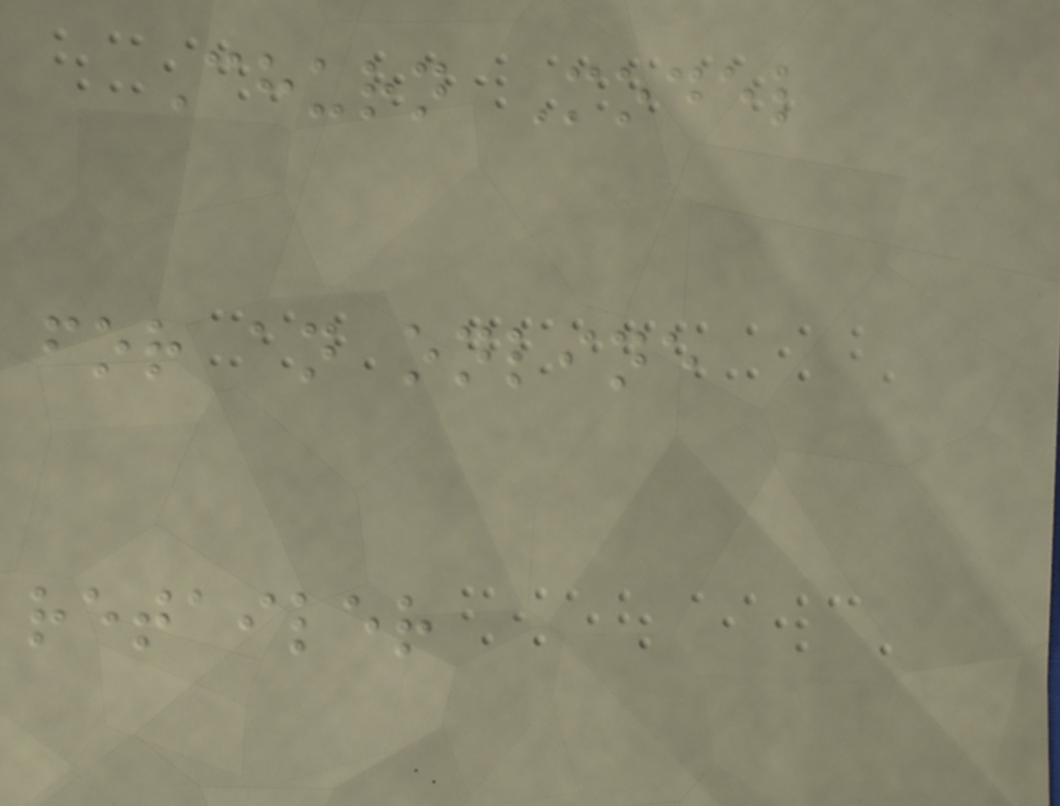Churn Model
for an online
retailer
